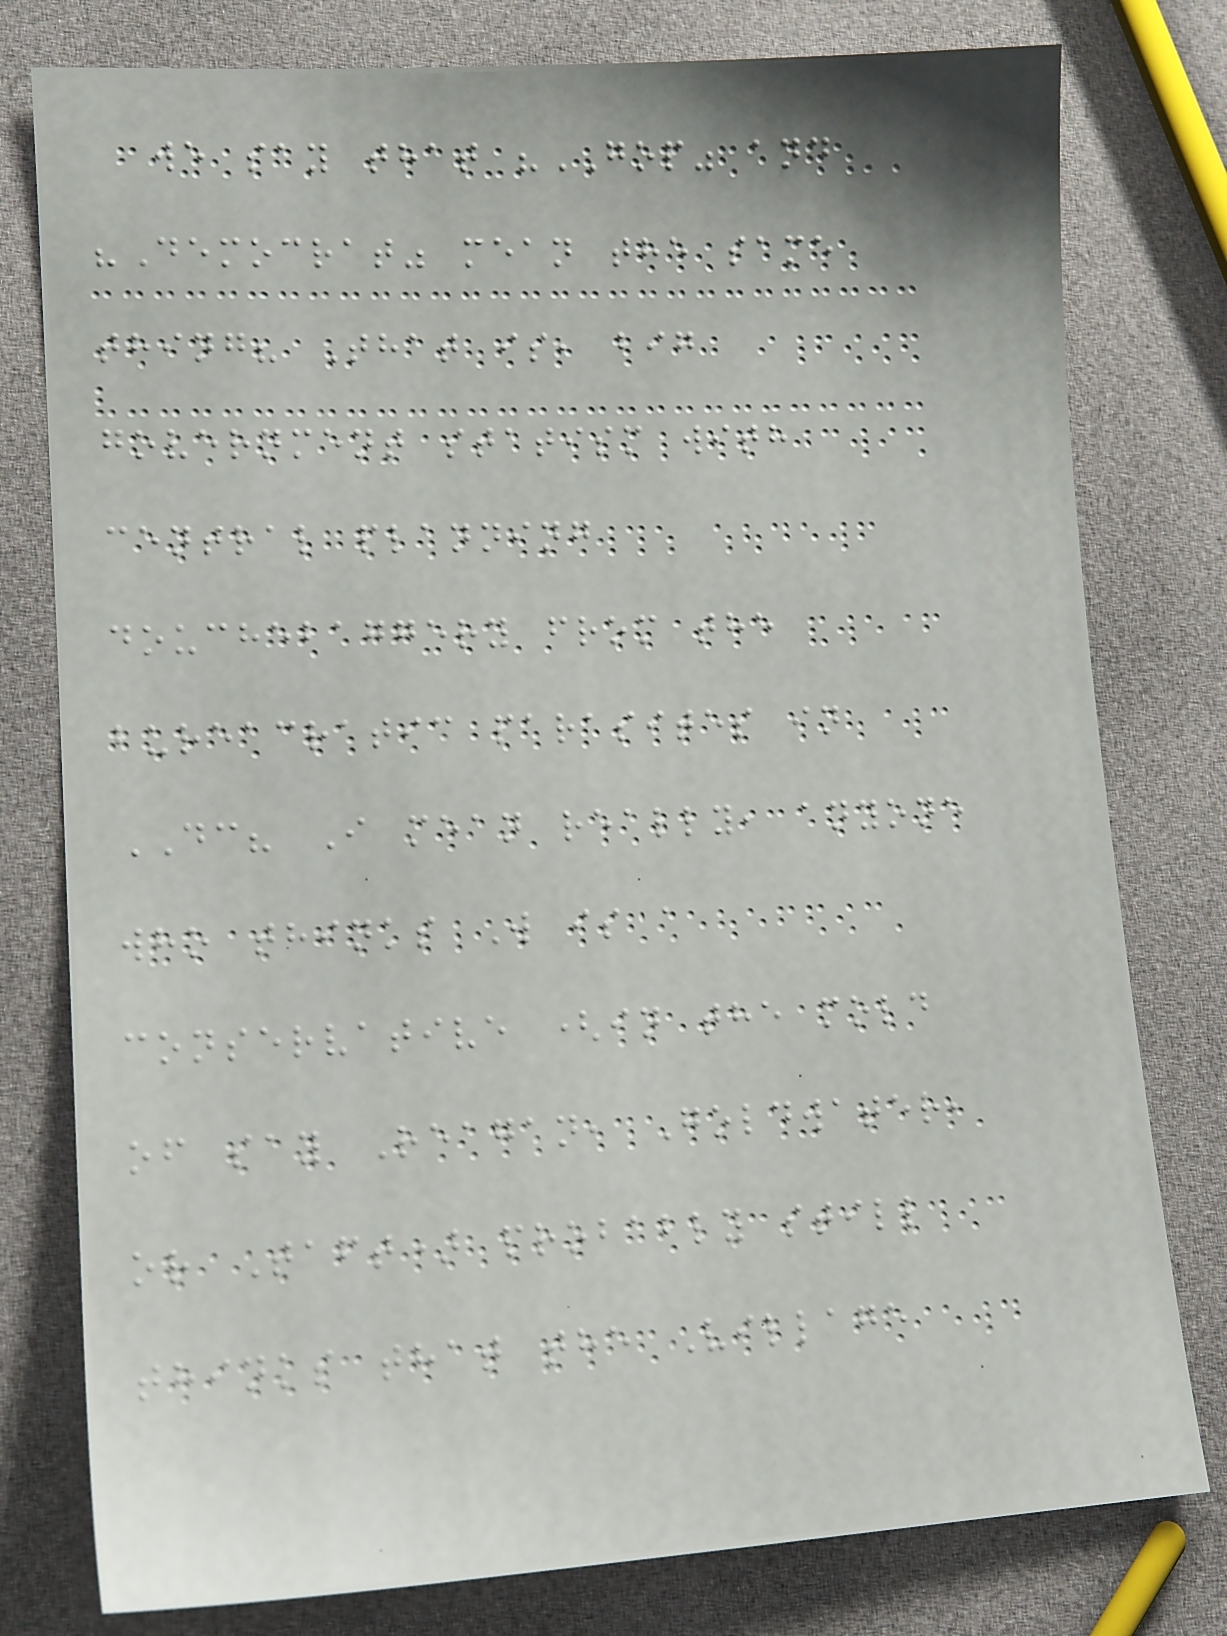we say that "GOP" and
"Democrat" mean the same
thing? That is, big
government statism with
central planning
douchebaggery from the
bureacratic parasites in
DC? I mean really, anyone
who thinks W is a
conservative (in the mold
of say Reagan, Goldwater,
or Taft) probably still
thinks that the Village
